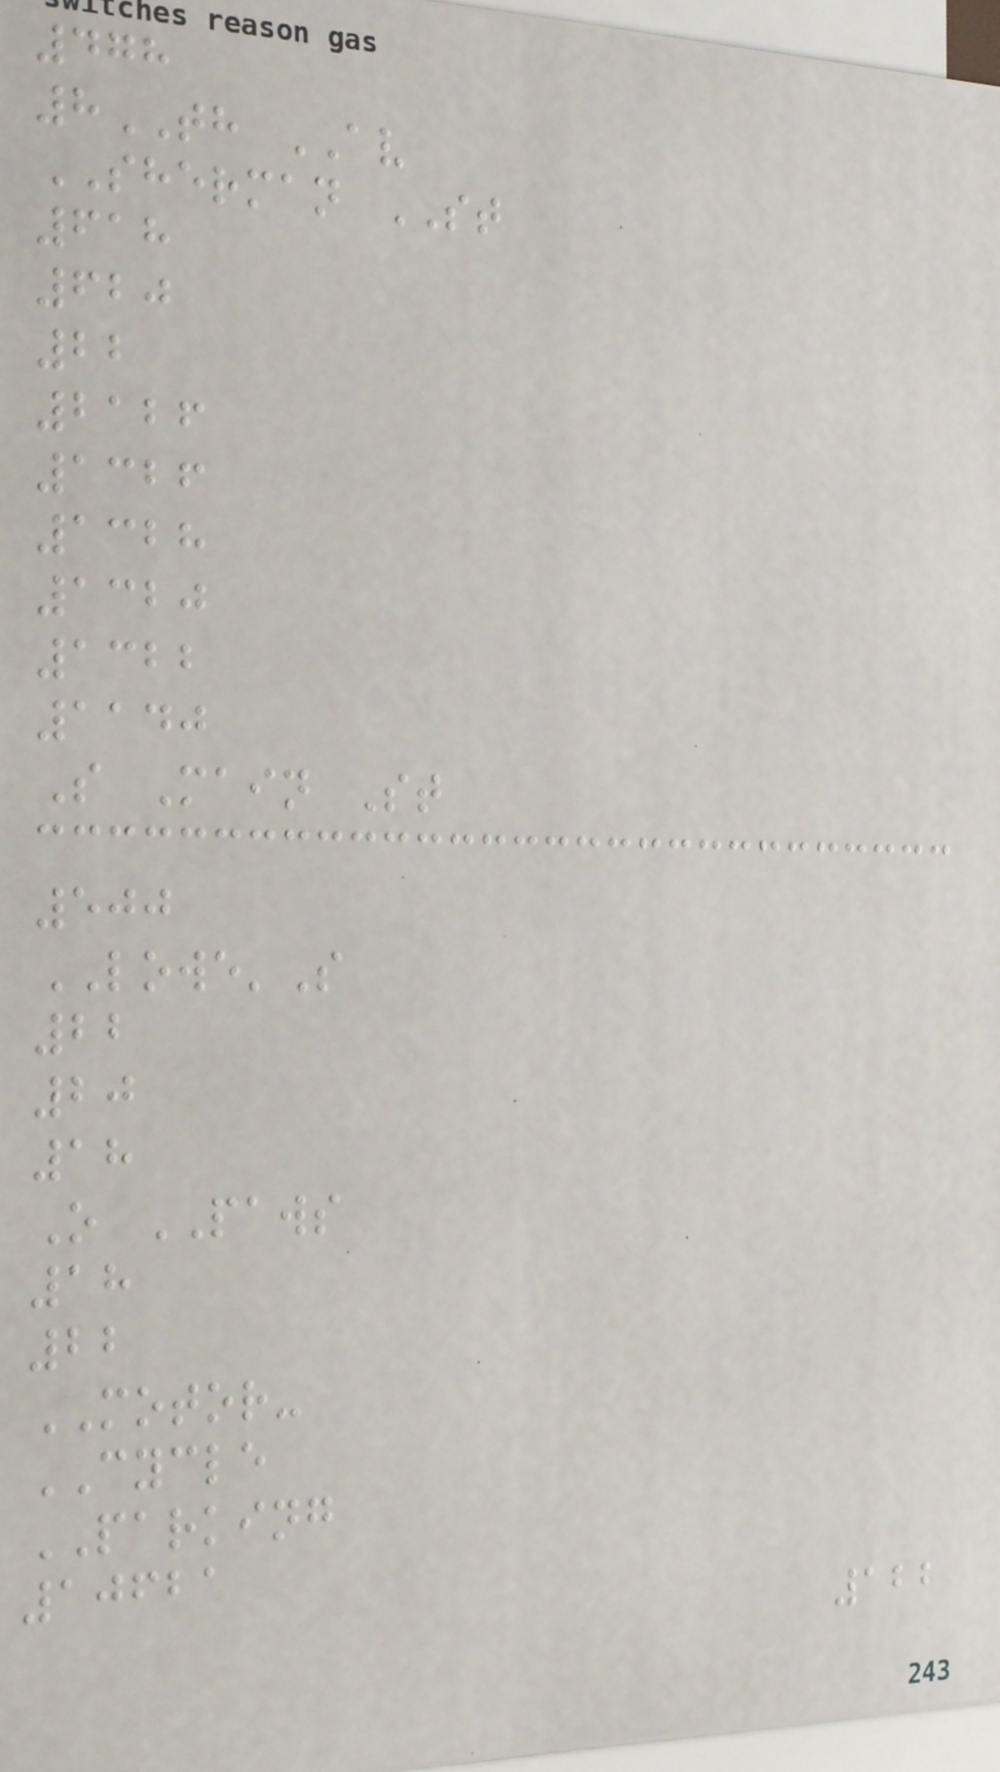478
8TH AV
SHERMAN ST
618
620
22
2126
1326
1328
1320
1322
1140
S Main St
500
LOWE'S
22
20
18
O PAWS
18
22
MOTOR-
CYCLE
PARKING
10621
122
